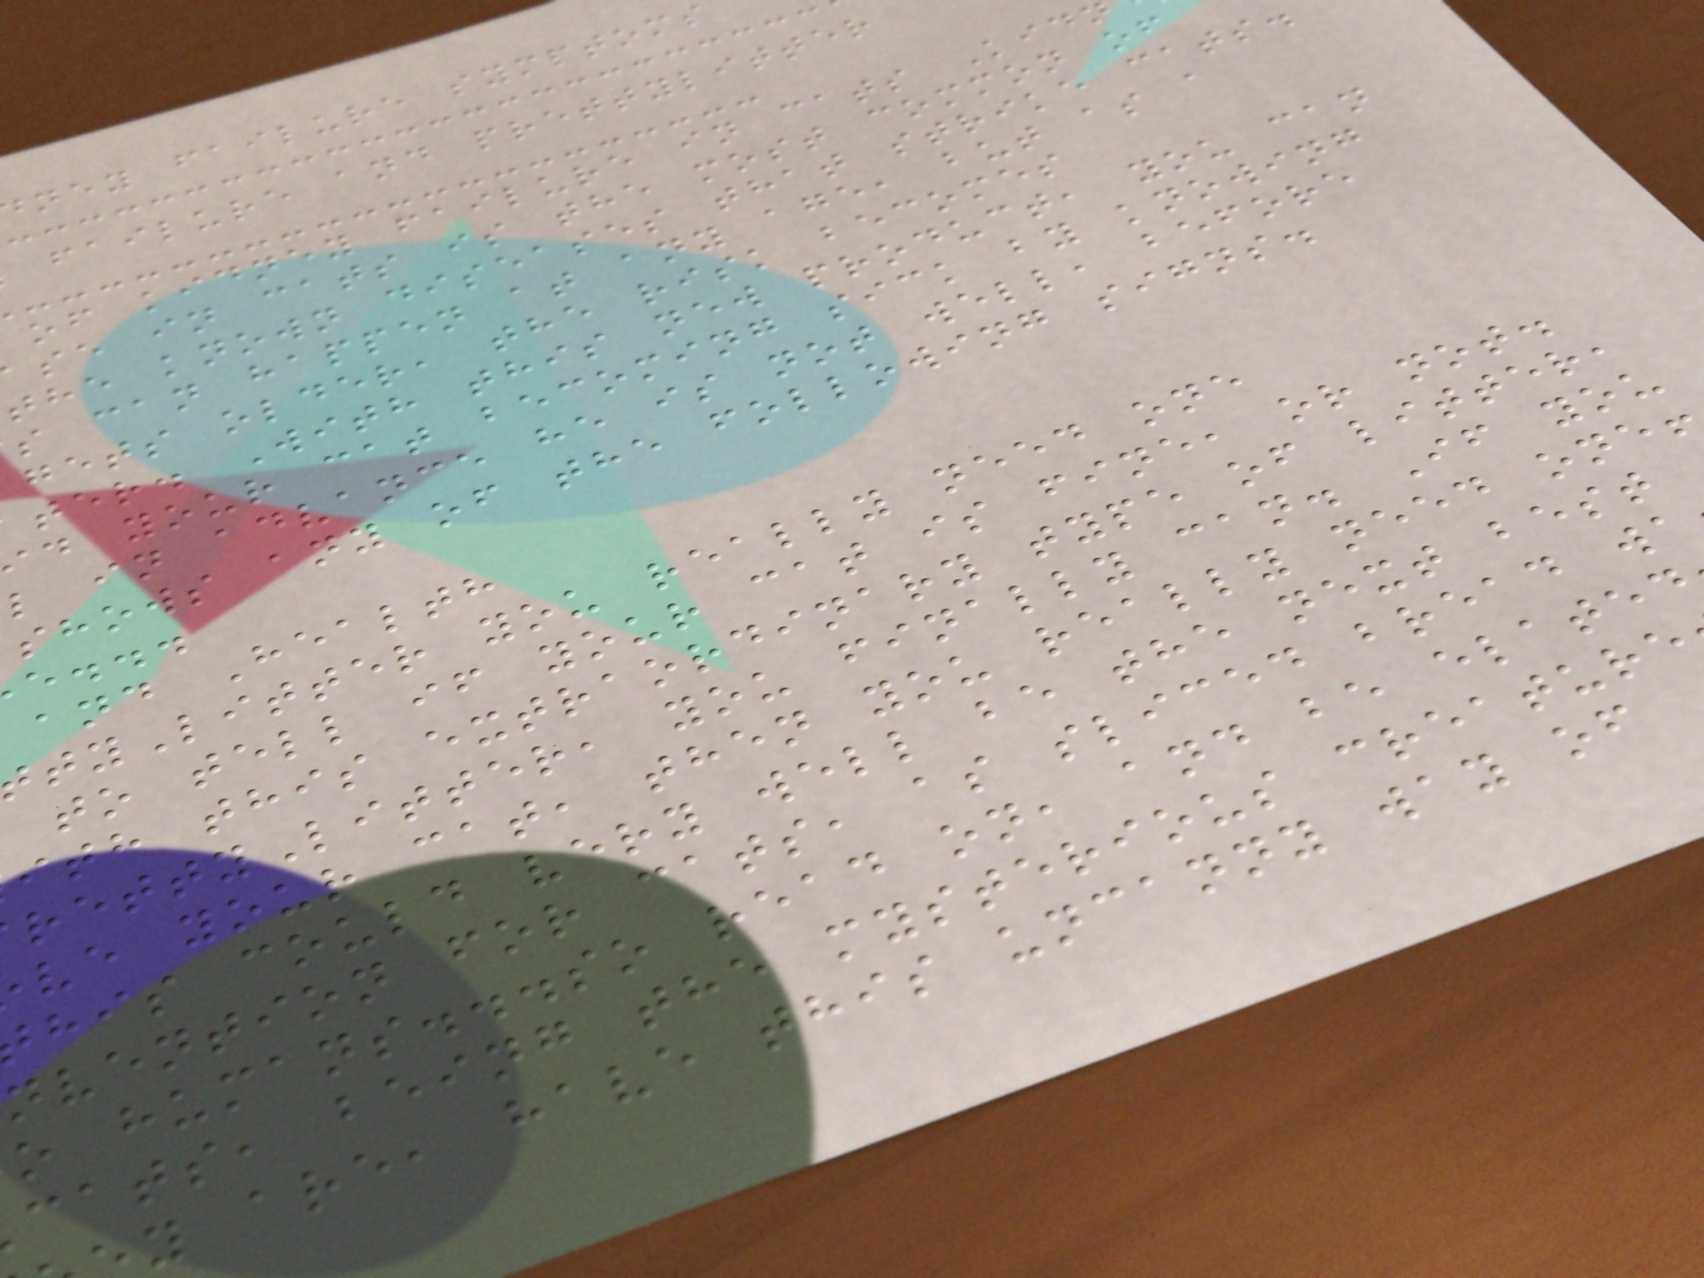ney failure symptoms
failure and prettylitter
of kidney failure in cats Kid
se in cats is the most common of
the known diseases that strike cats.
s can happen at any age, but as a
gets older, the risk becomes
ter. With this new product, you can
d your cat becoming sick by knowing
l in advance he is not well, before
shows any of the following signs.
e...
and Health
tyLitter you really need one
to tell if your cat is fine, or not.
ith this extraordinary type of litter,
rettyLitter, you finally can. If you
ve your cat, then you really need one!
his could very well be the next best
nvention for cats, as sliced bread wa
o humans...so read on, and be elated
cats, being the mysterious creature
y are, have this uncanny way of
